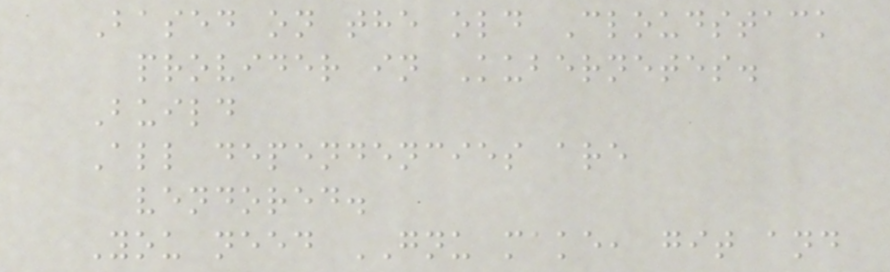Based on the old Cloudstack
provider in Kubernetes.
Build
All dependencies are
vendored.
You need GNU make, git and
